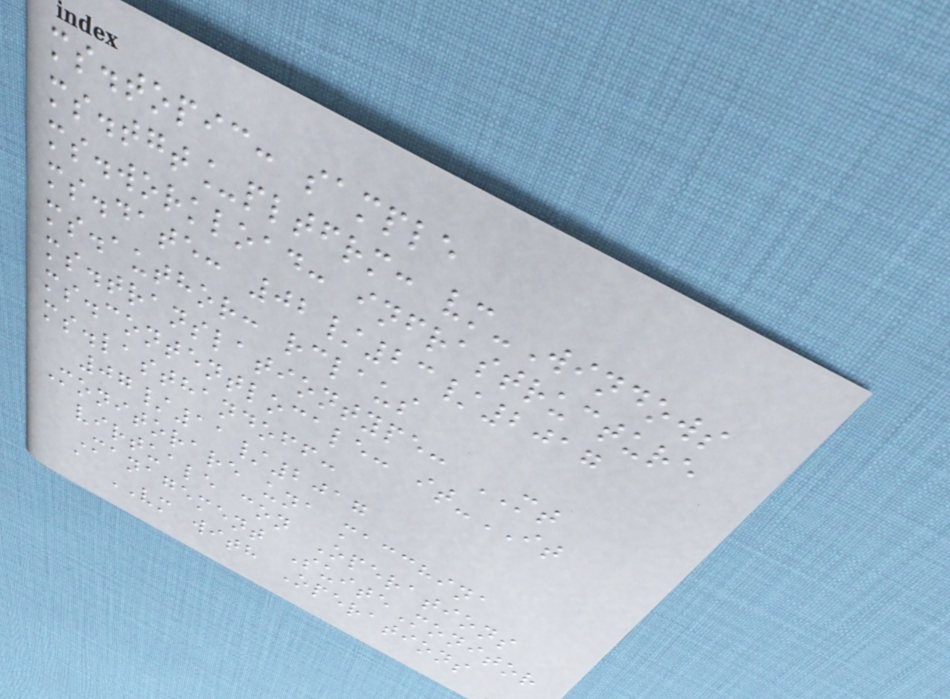ms.topic: sample
ms.tgt_pltfrm: vm-Windows
ms.workload: infrastructure
ms.date: 02/23/2017
ms.author: rclaus
ms.translationtype: MT
ms.contentlocale: it-IT
ms.lasthandoff:
07/11/2017
Monitorare una macchina
virtuale con Operations
Management SuiteMonitor
a VM with Operations
